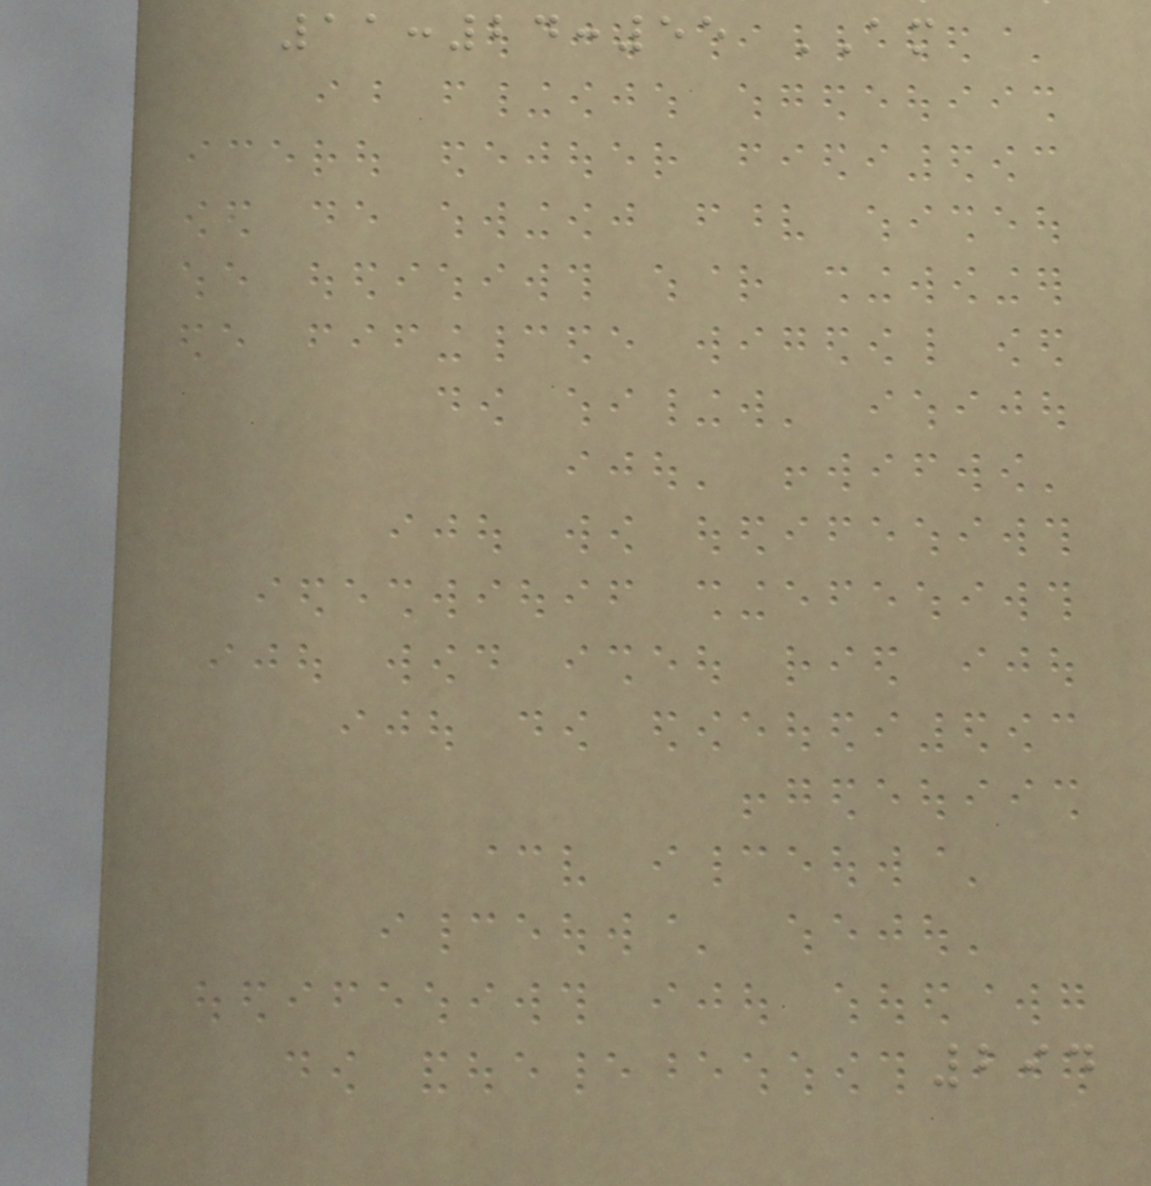11:24:55 AM
294
